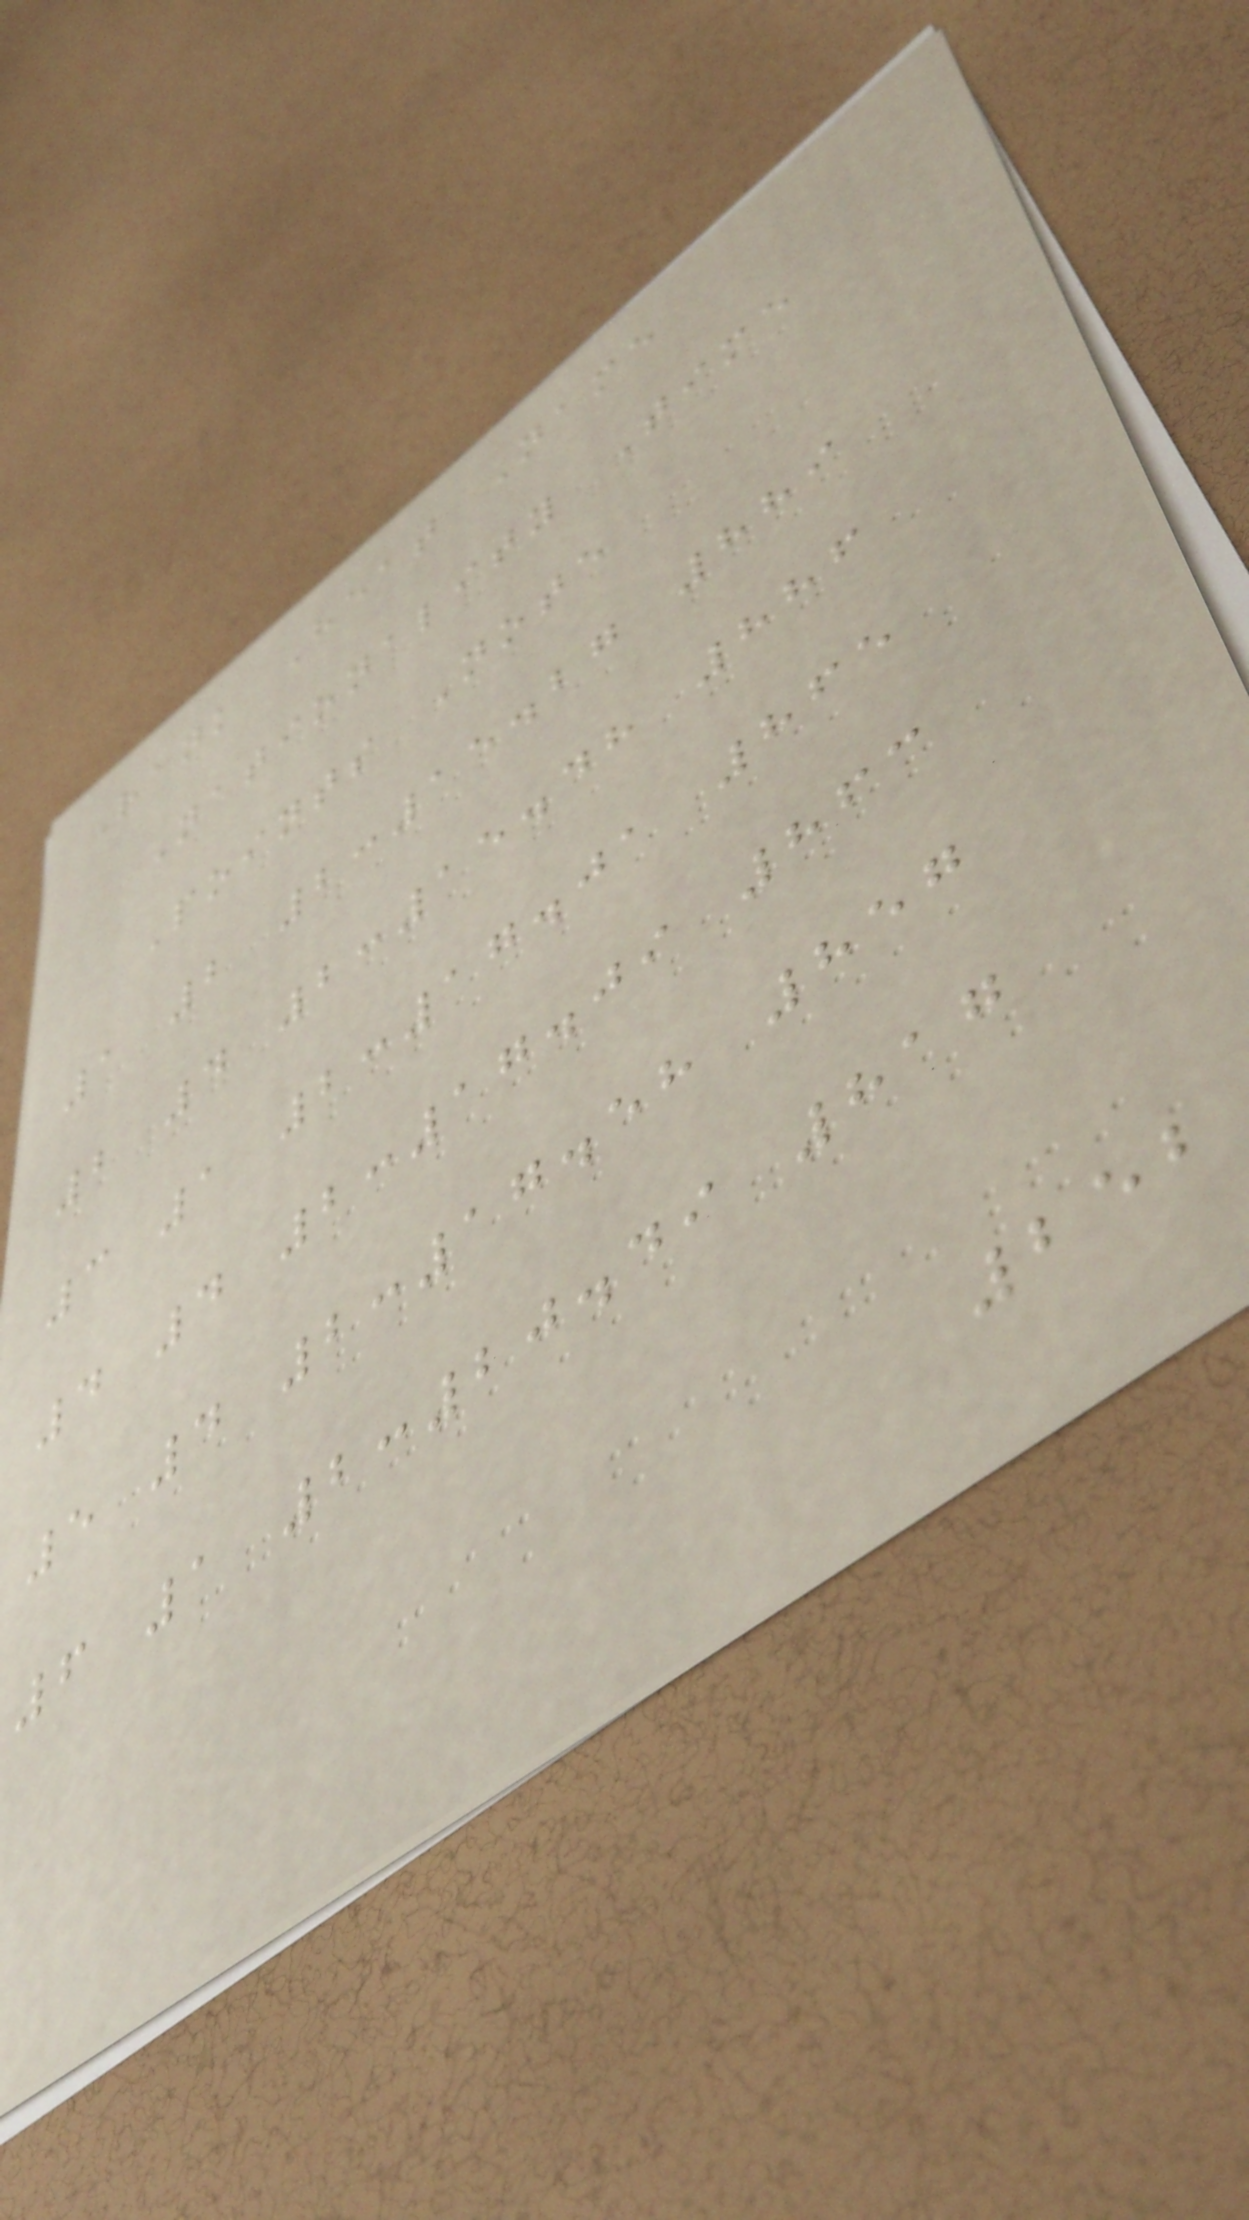Rank Heat Name
Nationality Time
Points Note
1 2 2:15.27 889
2 4 2:15.48 886
3 1 2:17.01 865
4 4 2:17.09 863
5 4 2:17.58 857
6 1 2:20.49 817
252
